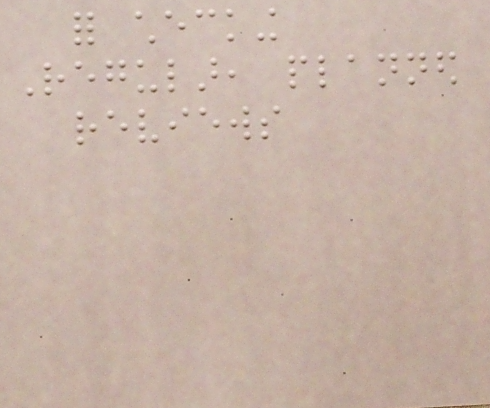for checking
Regular, planned
reviews
